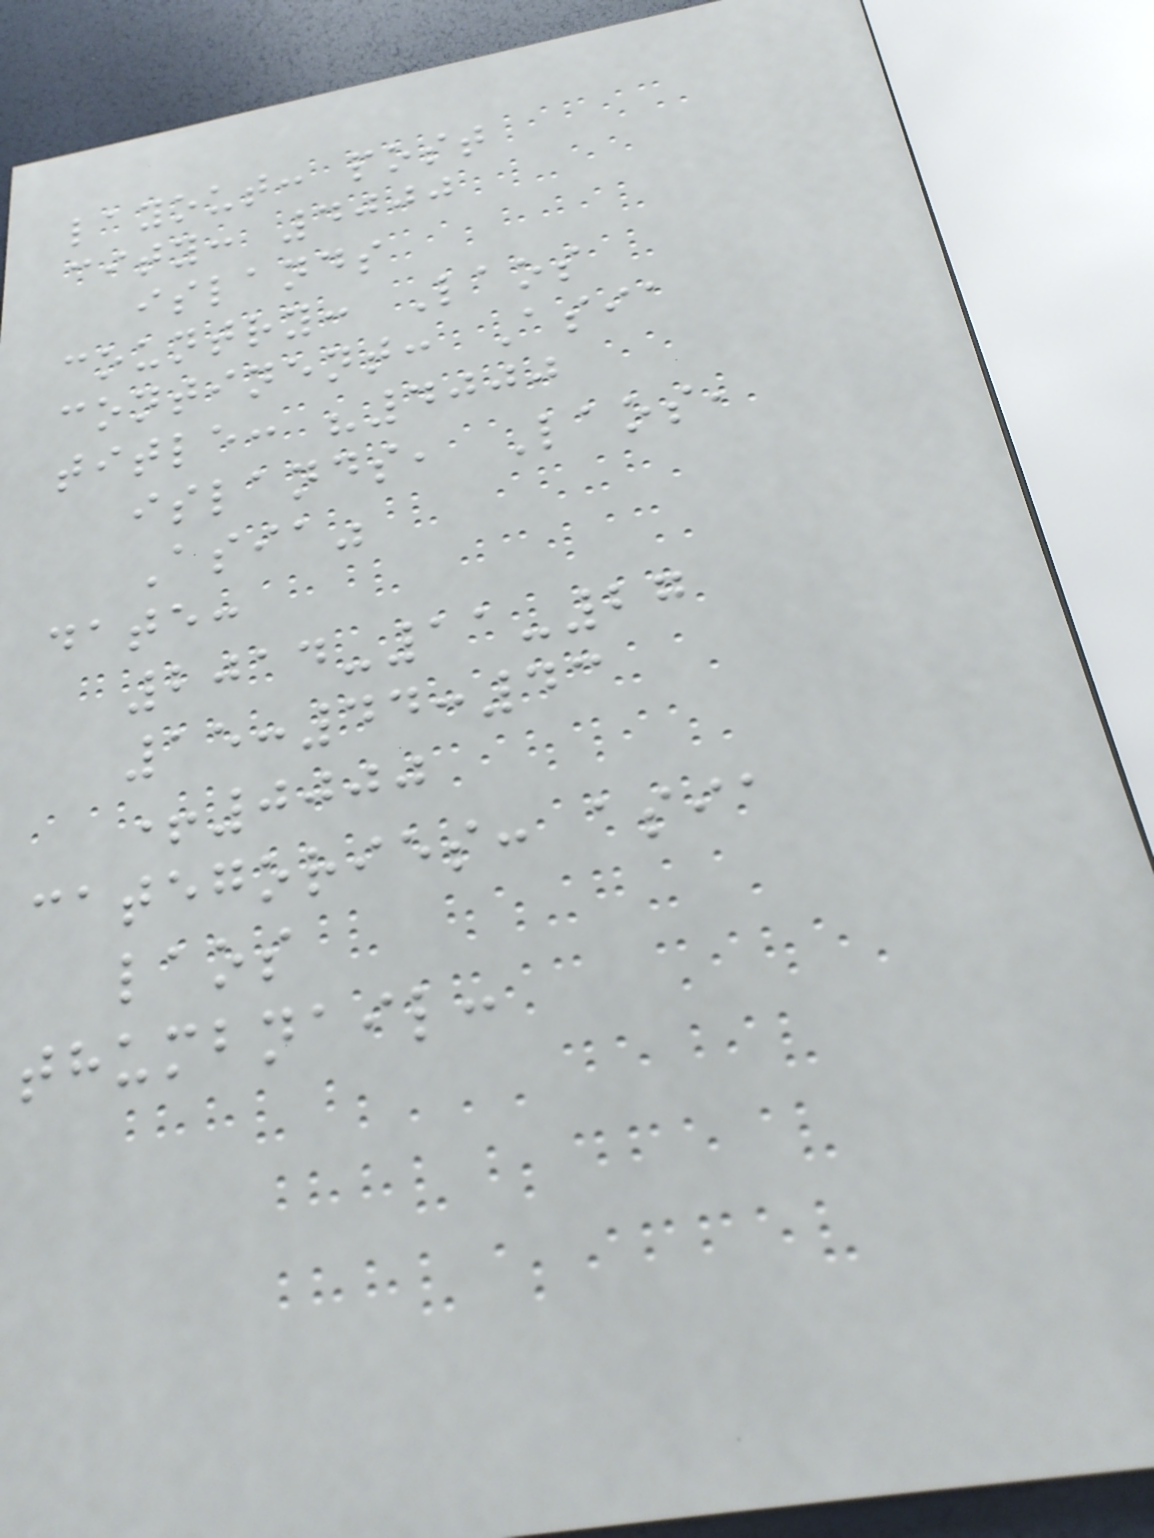layout: post
city: 4000
islands
country: Laos
continent: Asia
title: "4000
islands, Laos,
Asia"
date:
2014-11-27
15:44:43
+0000
categories: asia
laos
thumbnail:
